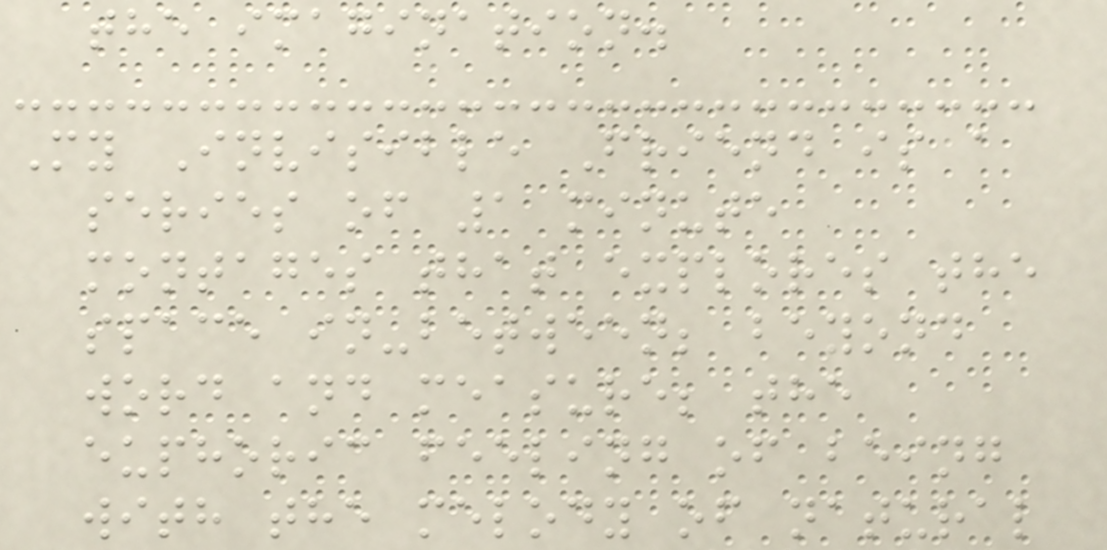the imagination.
My Invisible Friend is a
series of 1 minute
montages that explores the
space in-between; beyond
word and measure; the
euphoric feeling of being
with the melody of natural
